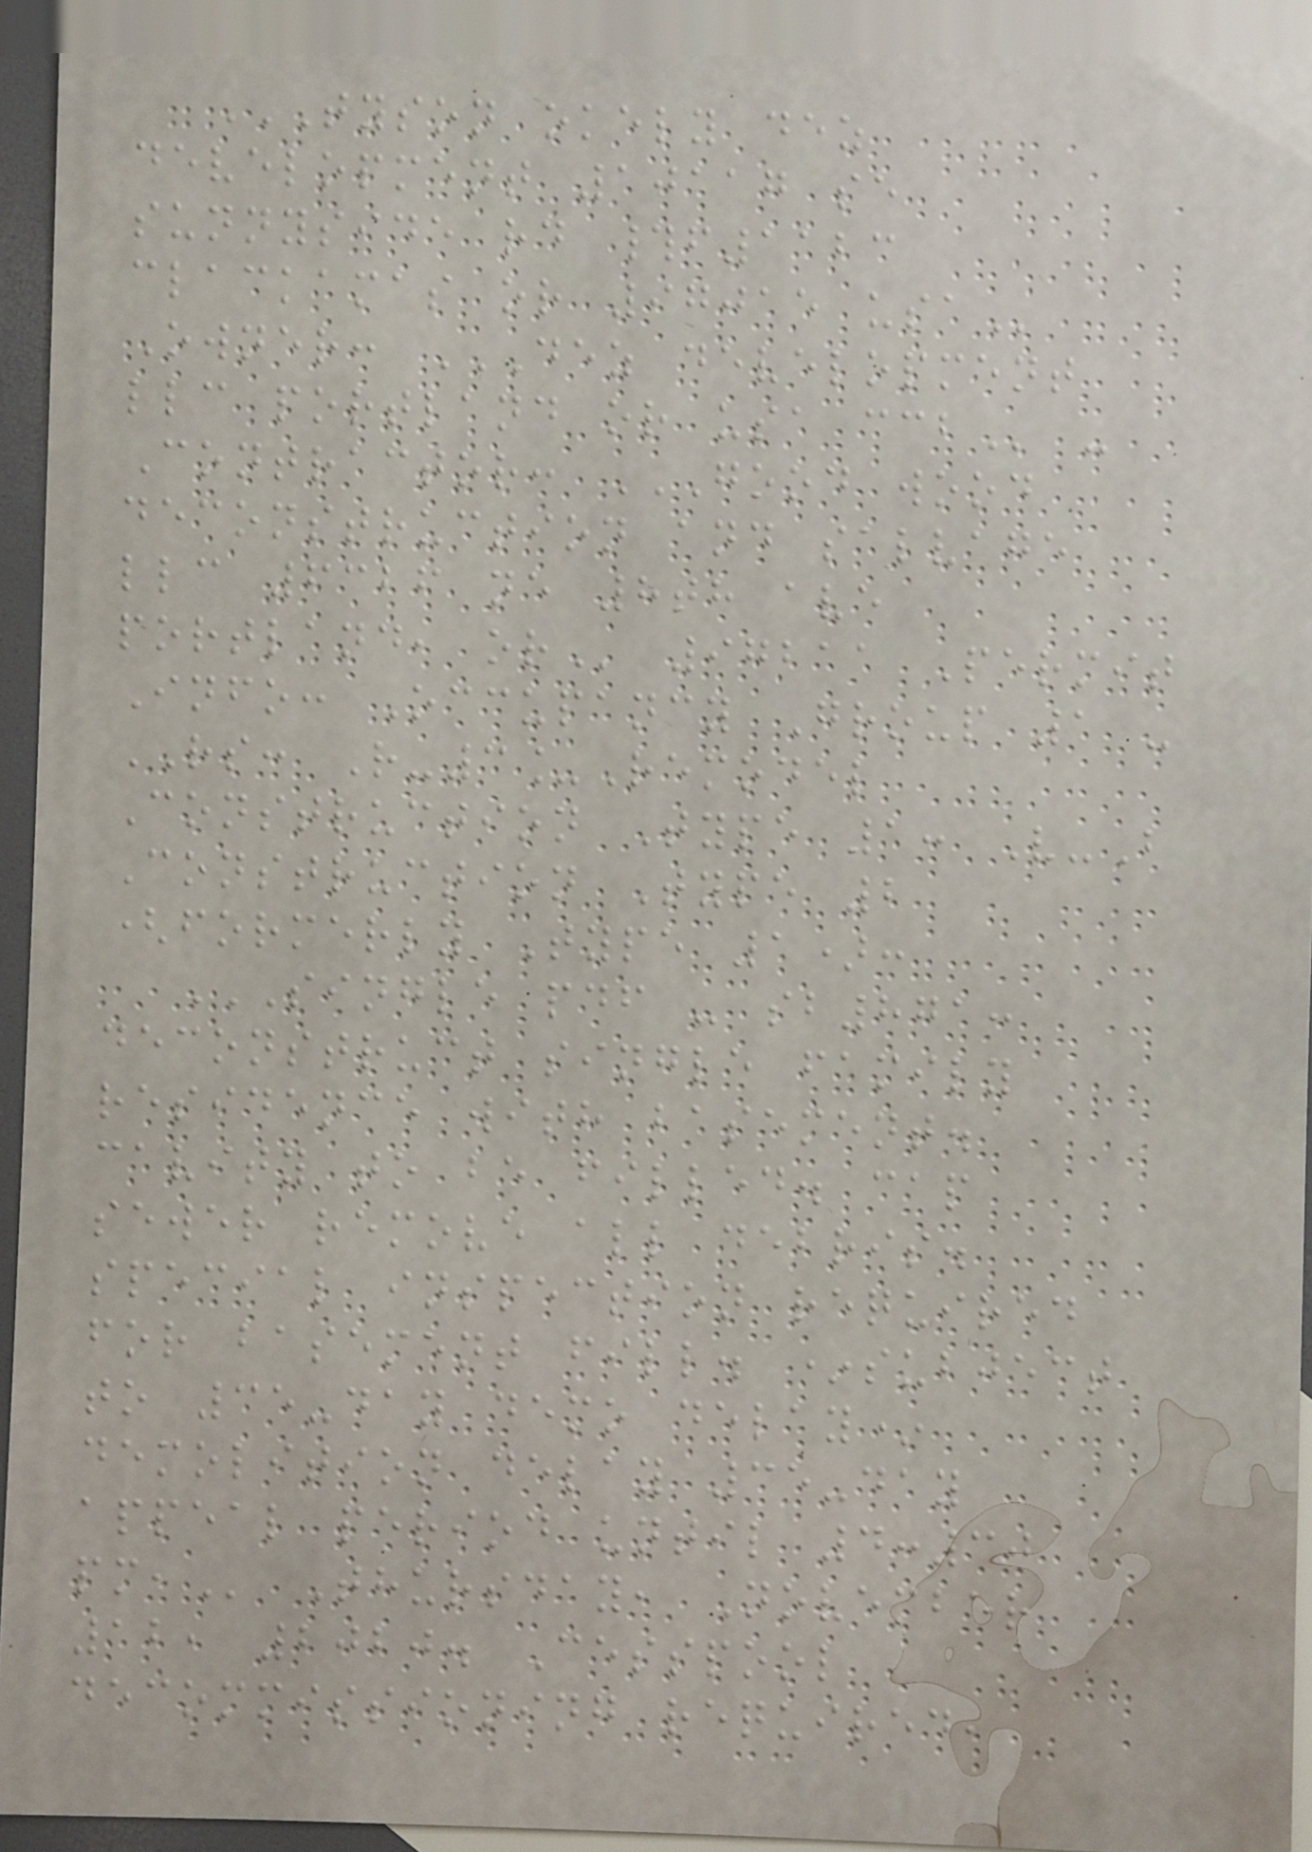TYSON OKELY DEZ
DEVELOPMENT 10117 SE
SUNNYSIDE RD #F1123
CLACKAMAS OR 97015 USA
Owner: DEZ DEVELOPMENT
LLC PORTLAND OR USA CCB -
Contractor: GOOD WOOD
DECONSTRUCTION AND SALVAGE
LLC 6326 NE 8TH AVE
PORTLAND, OR 97211 Permit
Info: Occupancy Group 1 -
RS: R-3_Remodel
Construction Type 1: V-B
Construction Type 2
(formerly Type 1):
SINGLE PDF - SB871:
DECONSTRUCT SINGLE FAMILY
RESIDENCE WITH BASEMENT.
CAVITY TO BE FILLED. CAP
SEWER REMOVE ALL DEBRIS.
SPECIAL INSPECTION REQUIRED
FOR BASEMENT FILL. *SUBJECT
TO 35-DAY DEMO DELAY*
DEMOLITION DELAY 35-DAY
APPEAL PERIOD UNTIL 4:30
PM, Thursday, November
12, 2020. Cesspool
decommissioning required,
